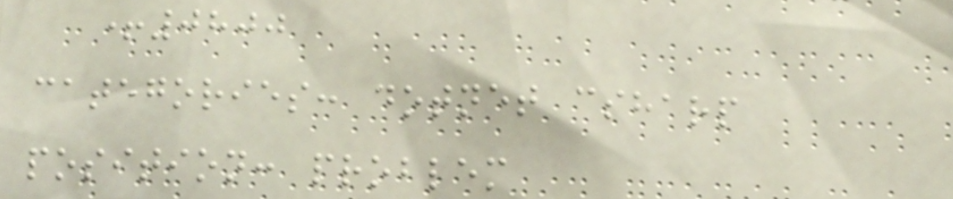+0800
categories: dotnet csharp
position: problem
